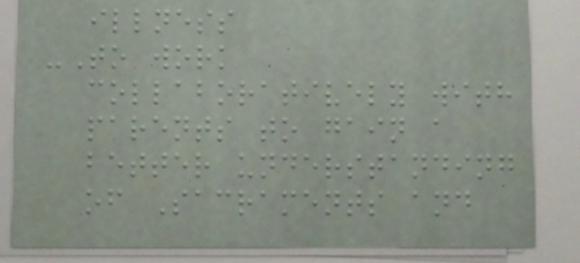illness
-To work
collaboratively with
parents to gain a
better understanding
of Sacraments and
